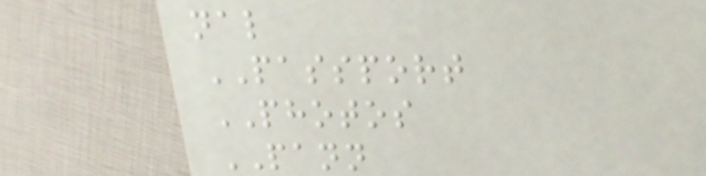nal
PASSPORT
PHOTOS
PANN
